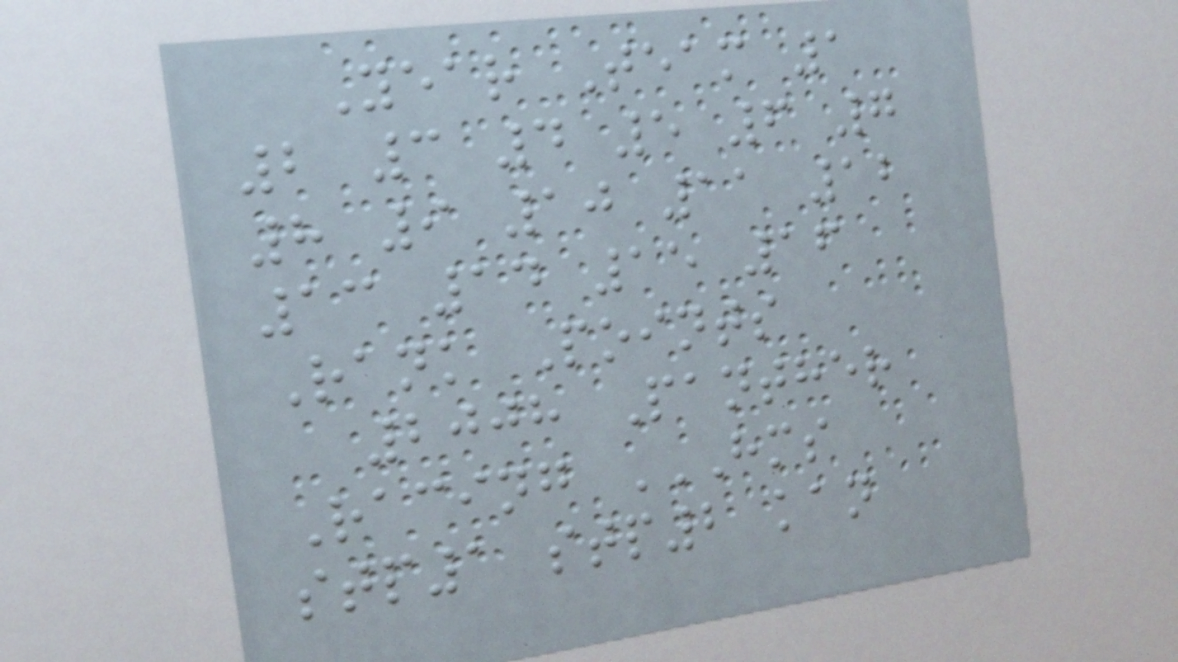Year Team 1
2 3 4 5 6 7
8 9 10 11 12
13 14 15 16
Rank Points
2008 Panther
Racing HMS
STP1 STP2 KAN
